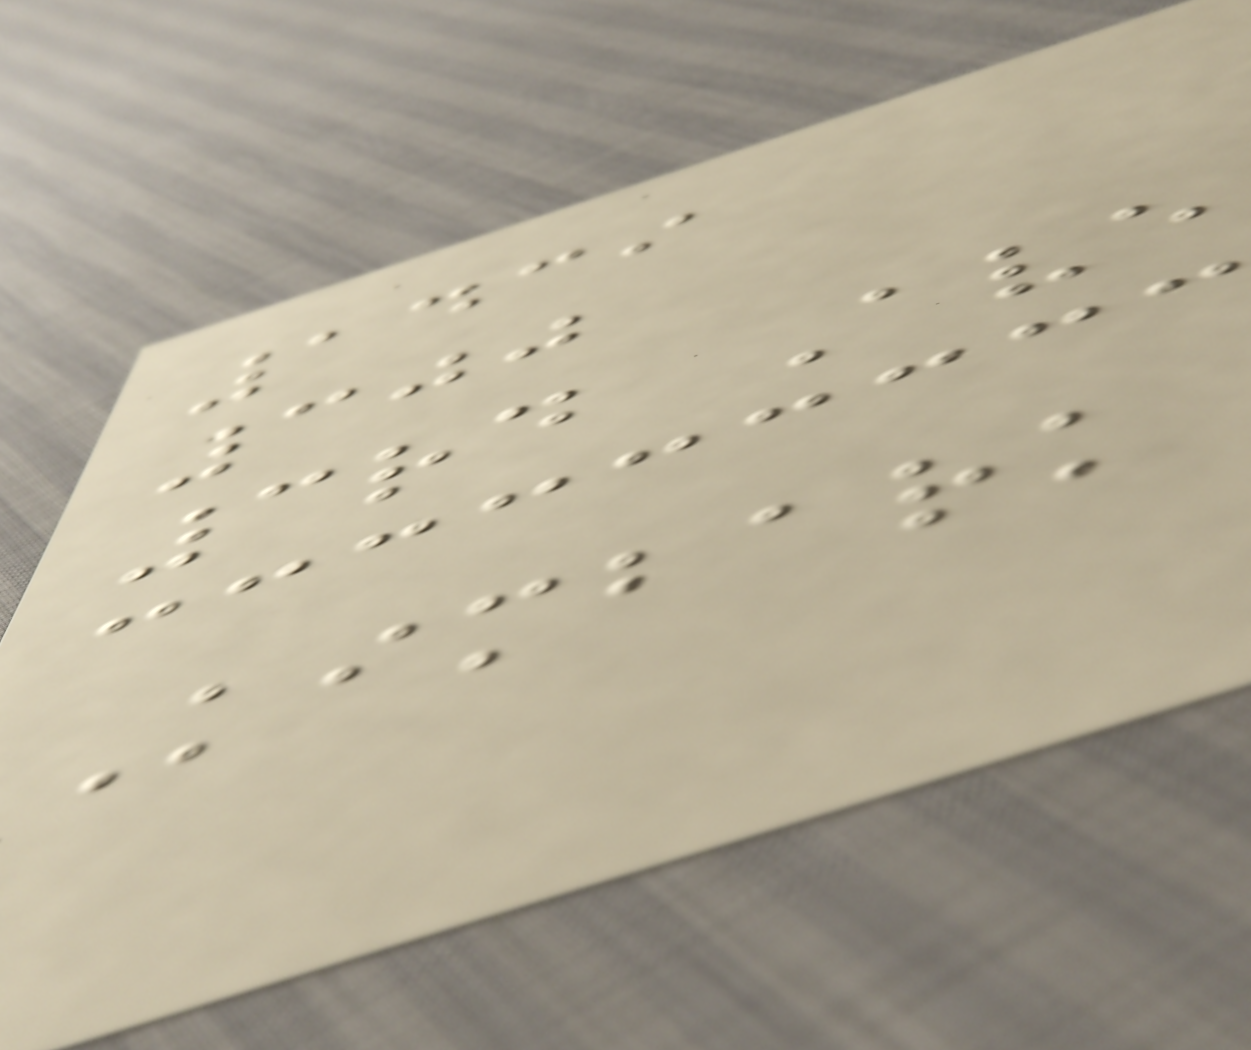1439
300
3rd Ave
Kimbark
